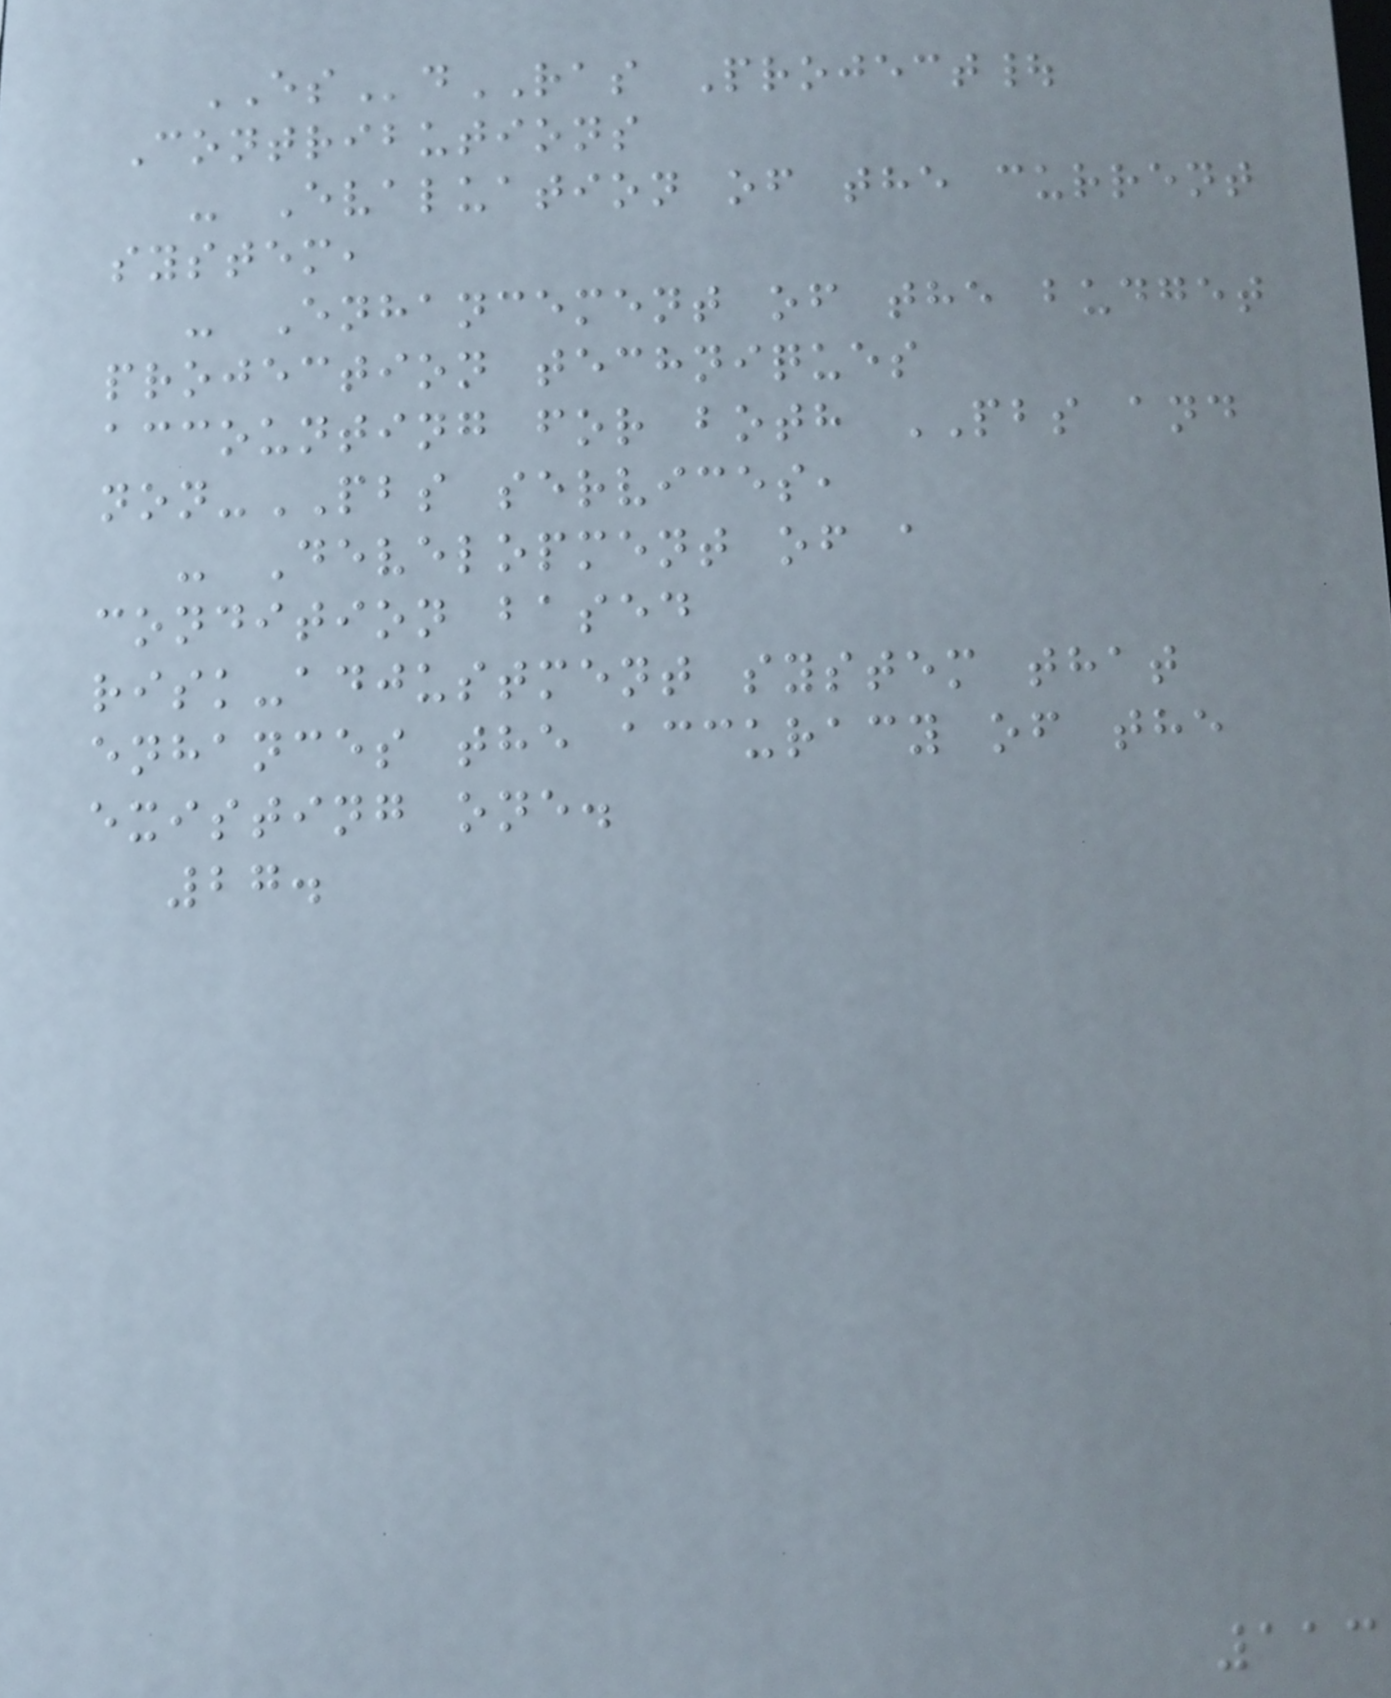ESdRAS Project|
Contributions
- Evaluation of the current
system,
- Enhancement of the budget
projection techniques
accounting for both PBS and
non-PBS services,
- Development of a
condition based
risk-adjustment system that
enhances the accuracy of the
existing one.
27.
113
